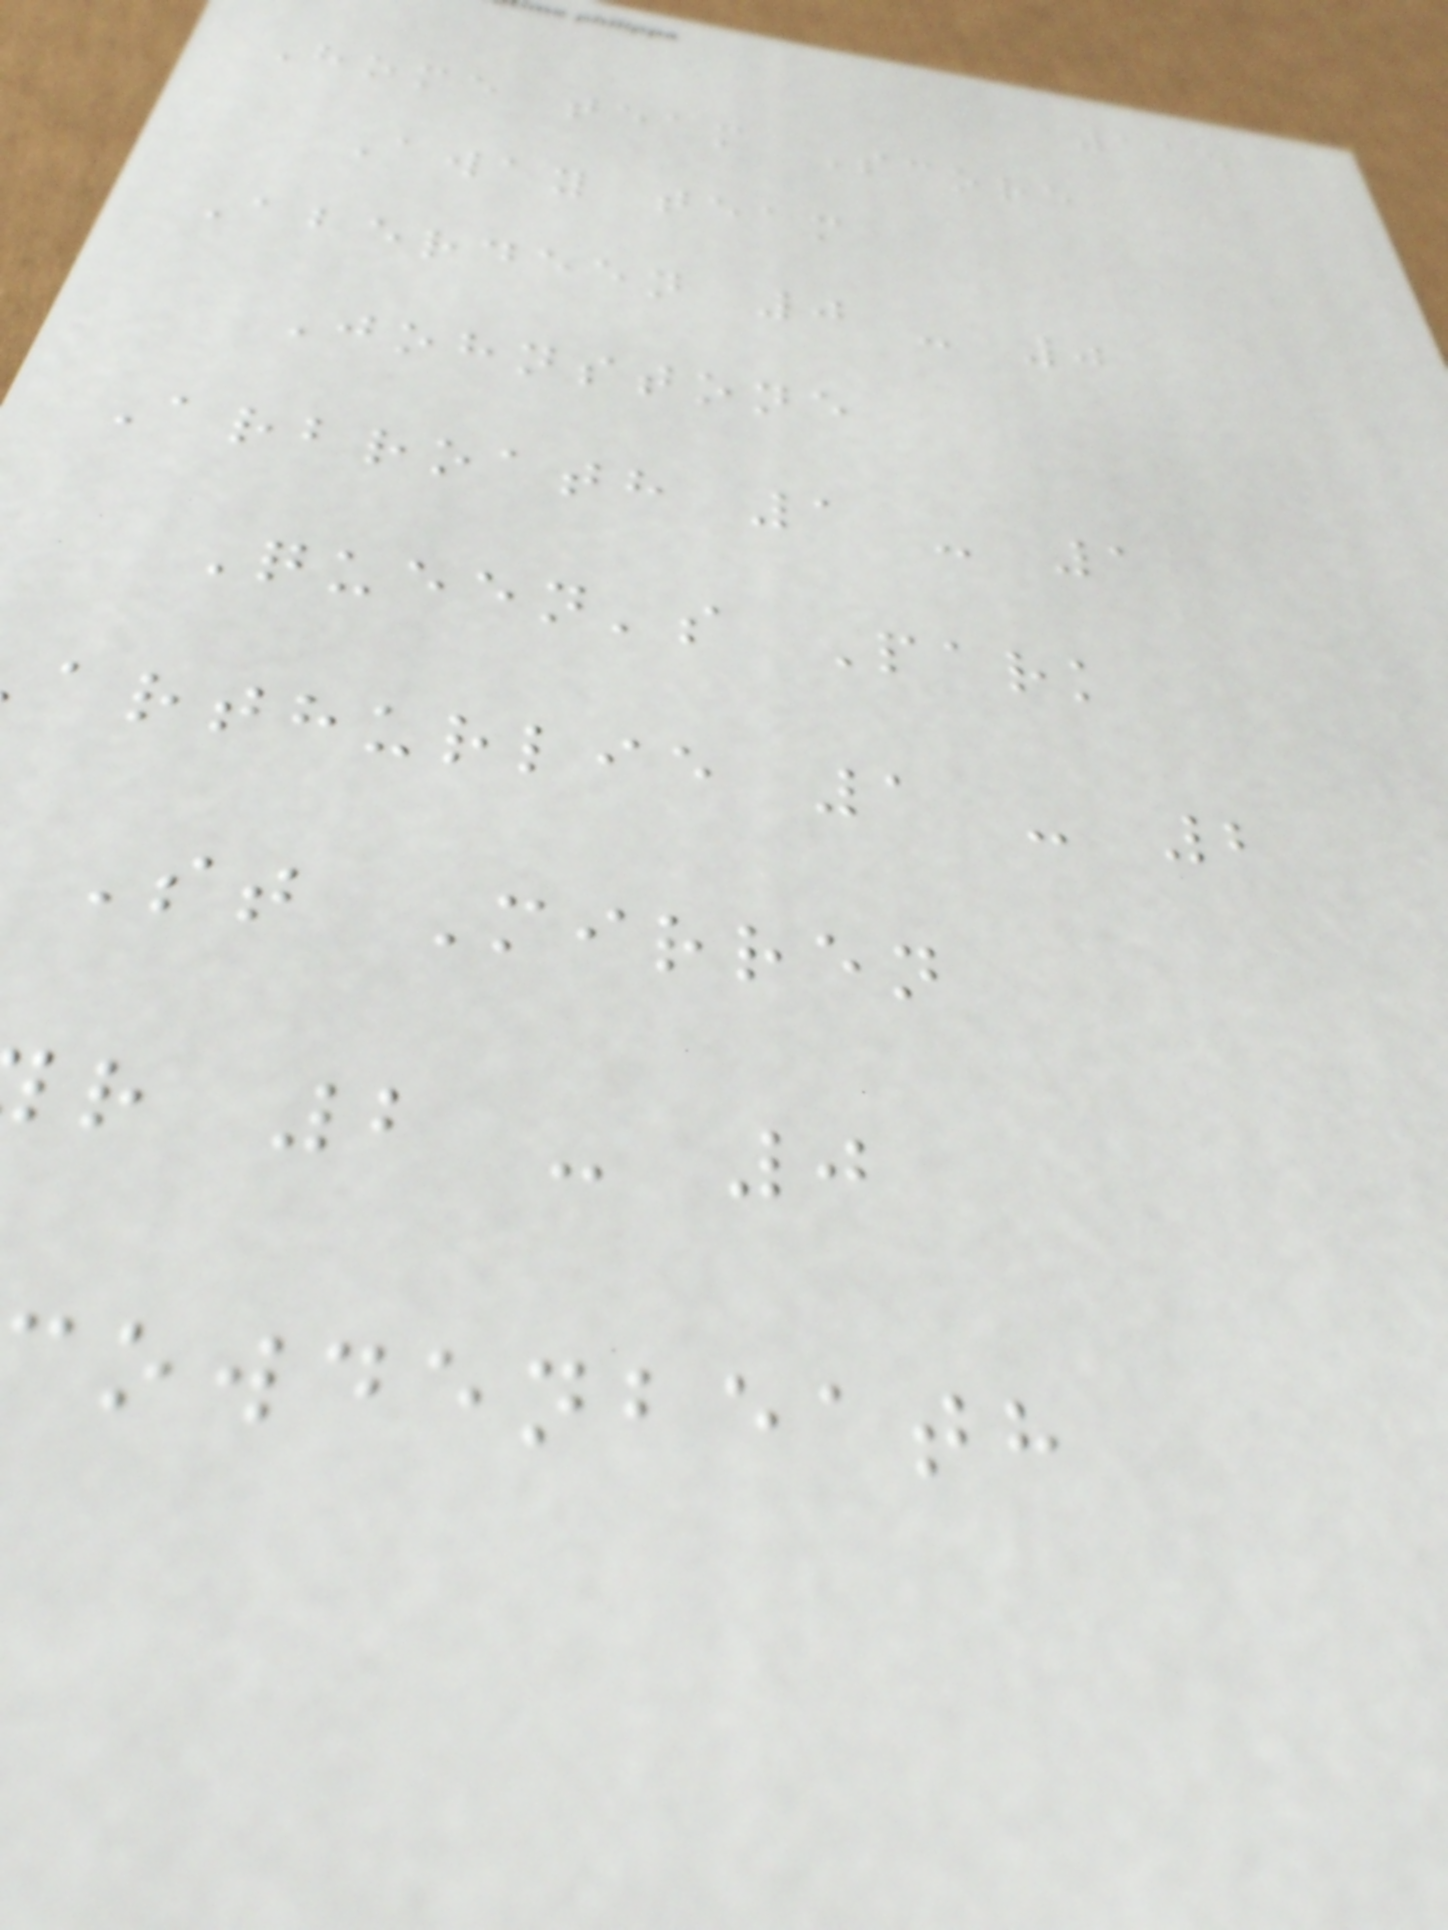115
Home team Score
Away team
Aberdeen 0 - 0
Johnstone
Arbroath 1 - 1
Queen's Park
arthurlie 1 - 2
St Mirren
r 2 - 0
owdenbeath
